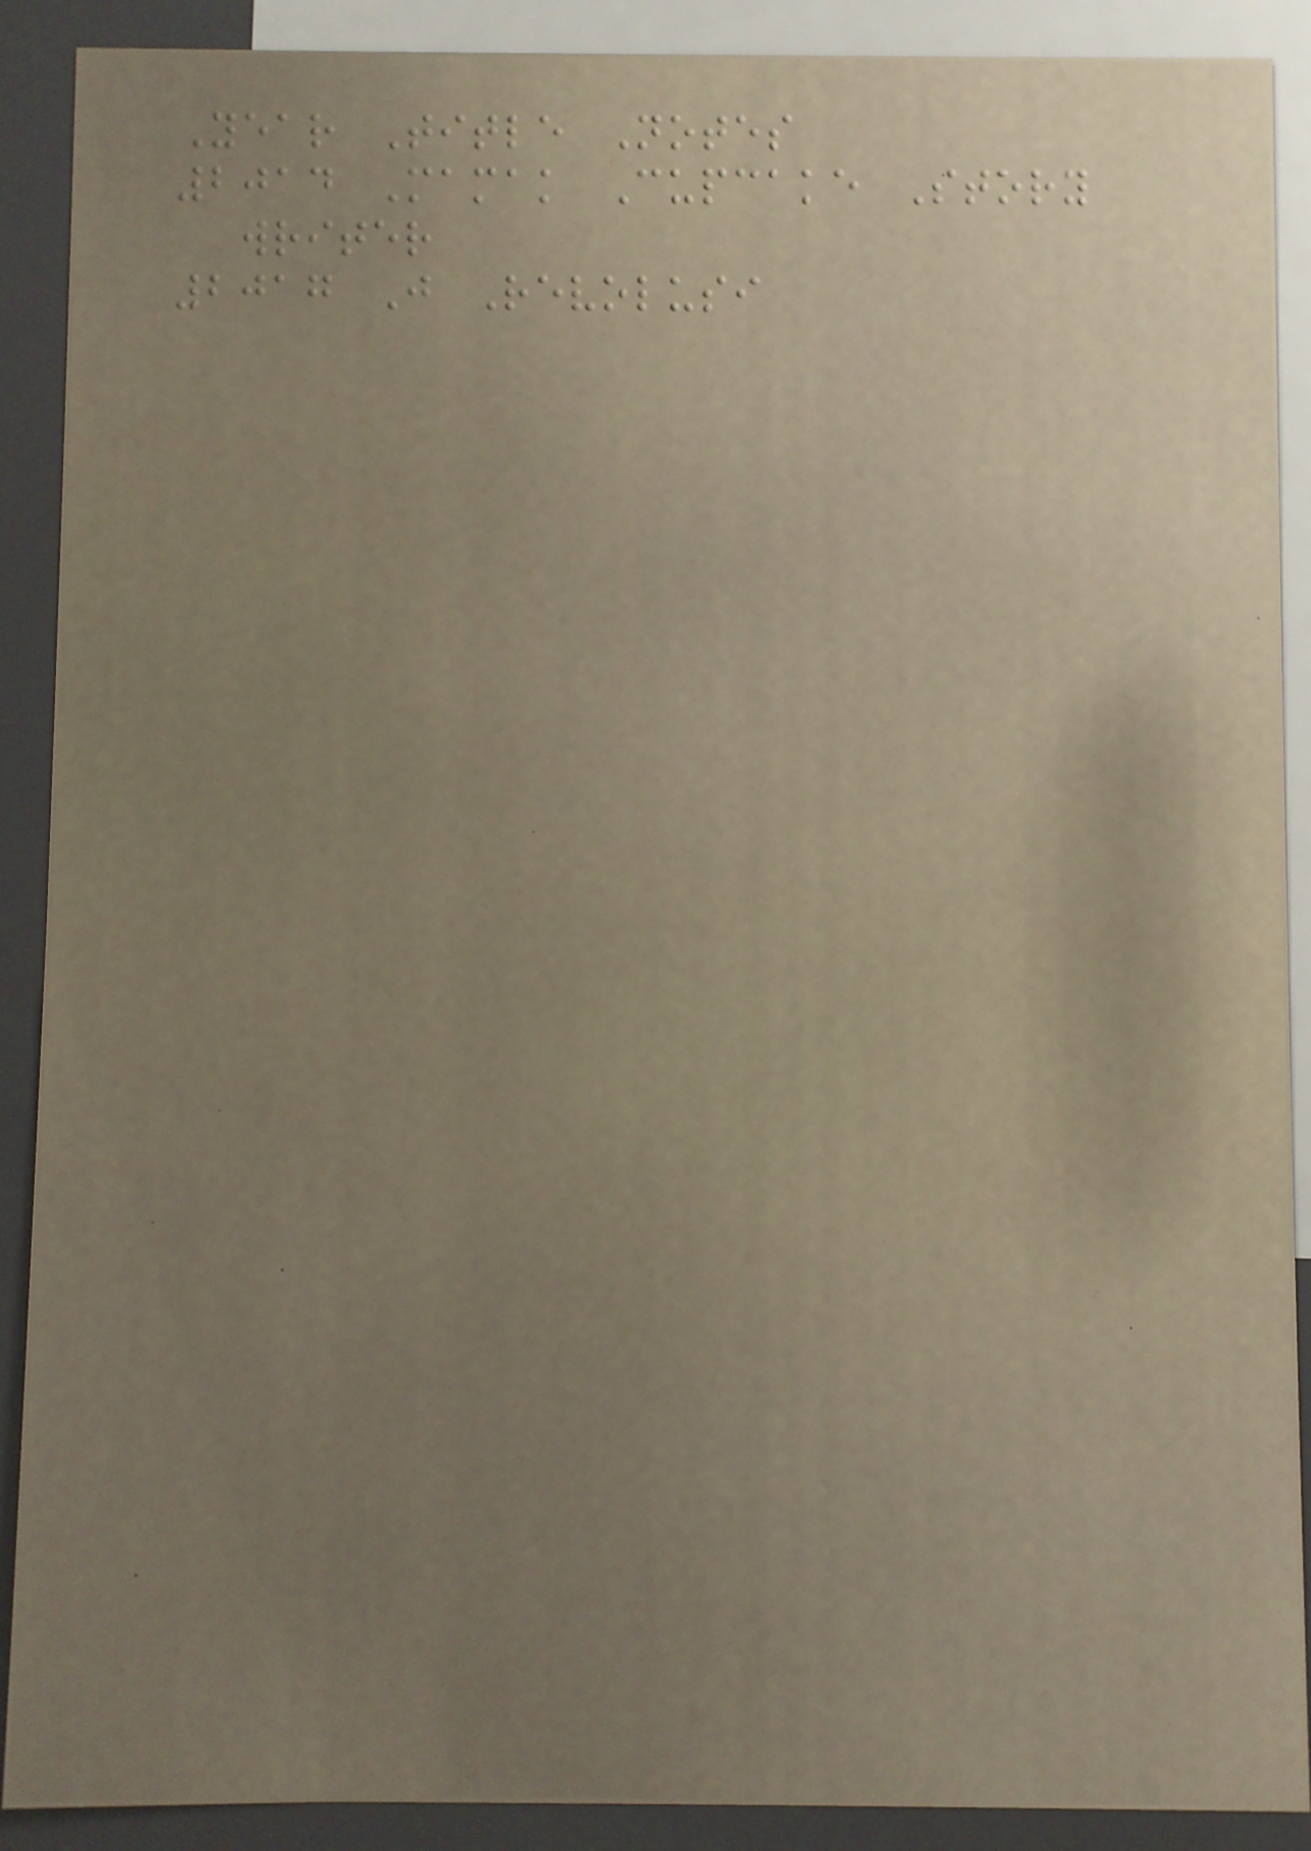Year Title Notes
2014 Mamak Cupcake Story
writer
2017 J Revolusi
